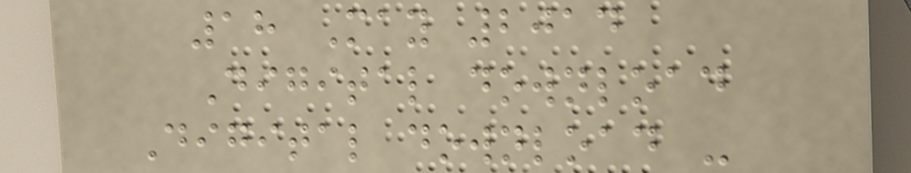18 May 2014
Digital download
Digital download -
